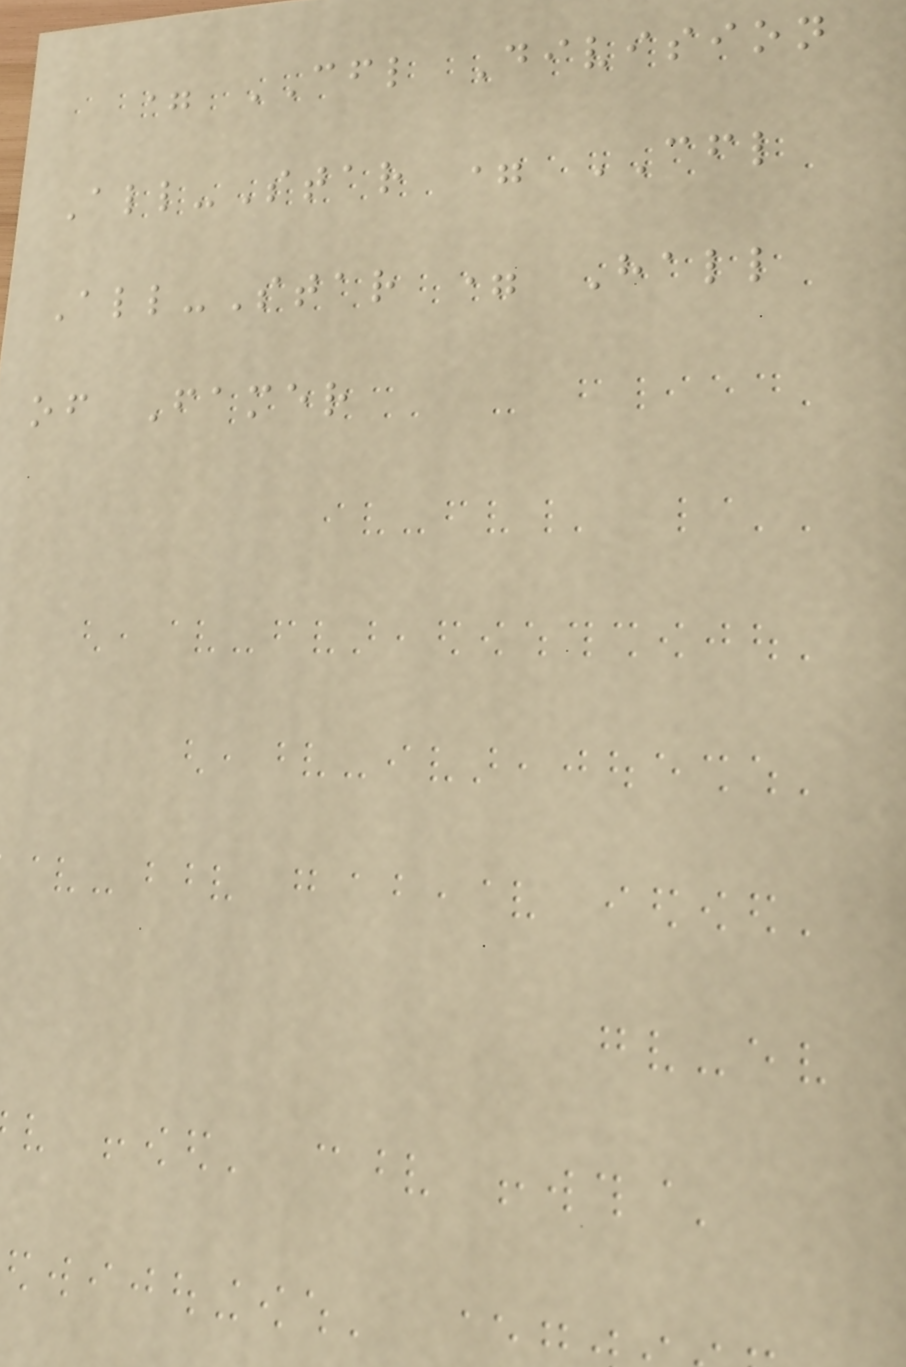= CFL Division
All-Star = CFL
All-Star = Hall
of Famer
